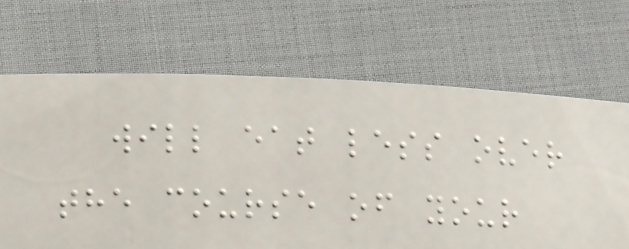will eat less over
the course of your
